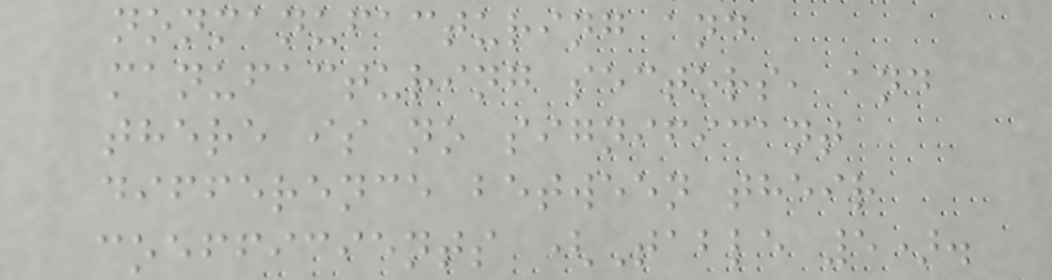nonmanufacturing and
manufacturing sectors, and
there is no significant
difference between their
coefficients (Table 5).
